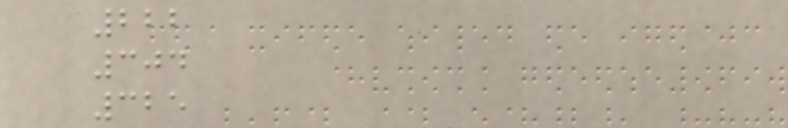222
304
325
